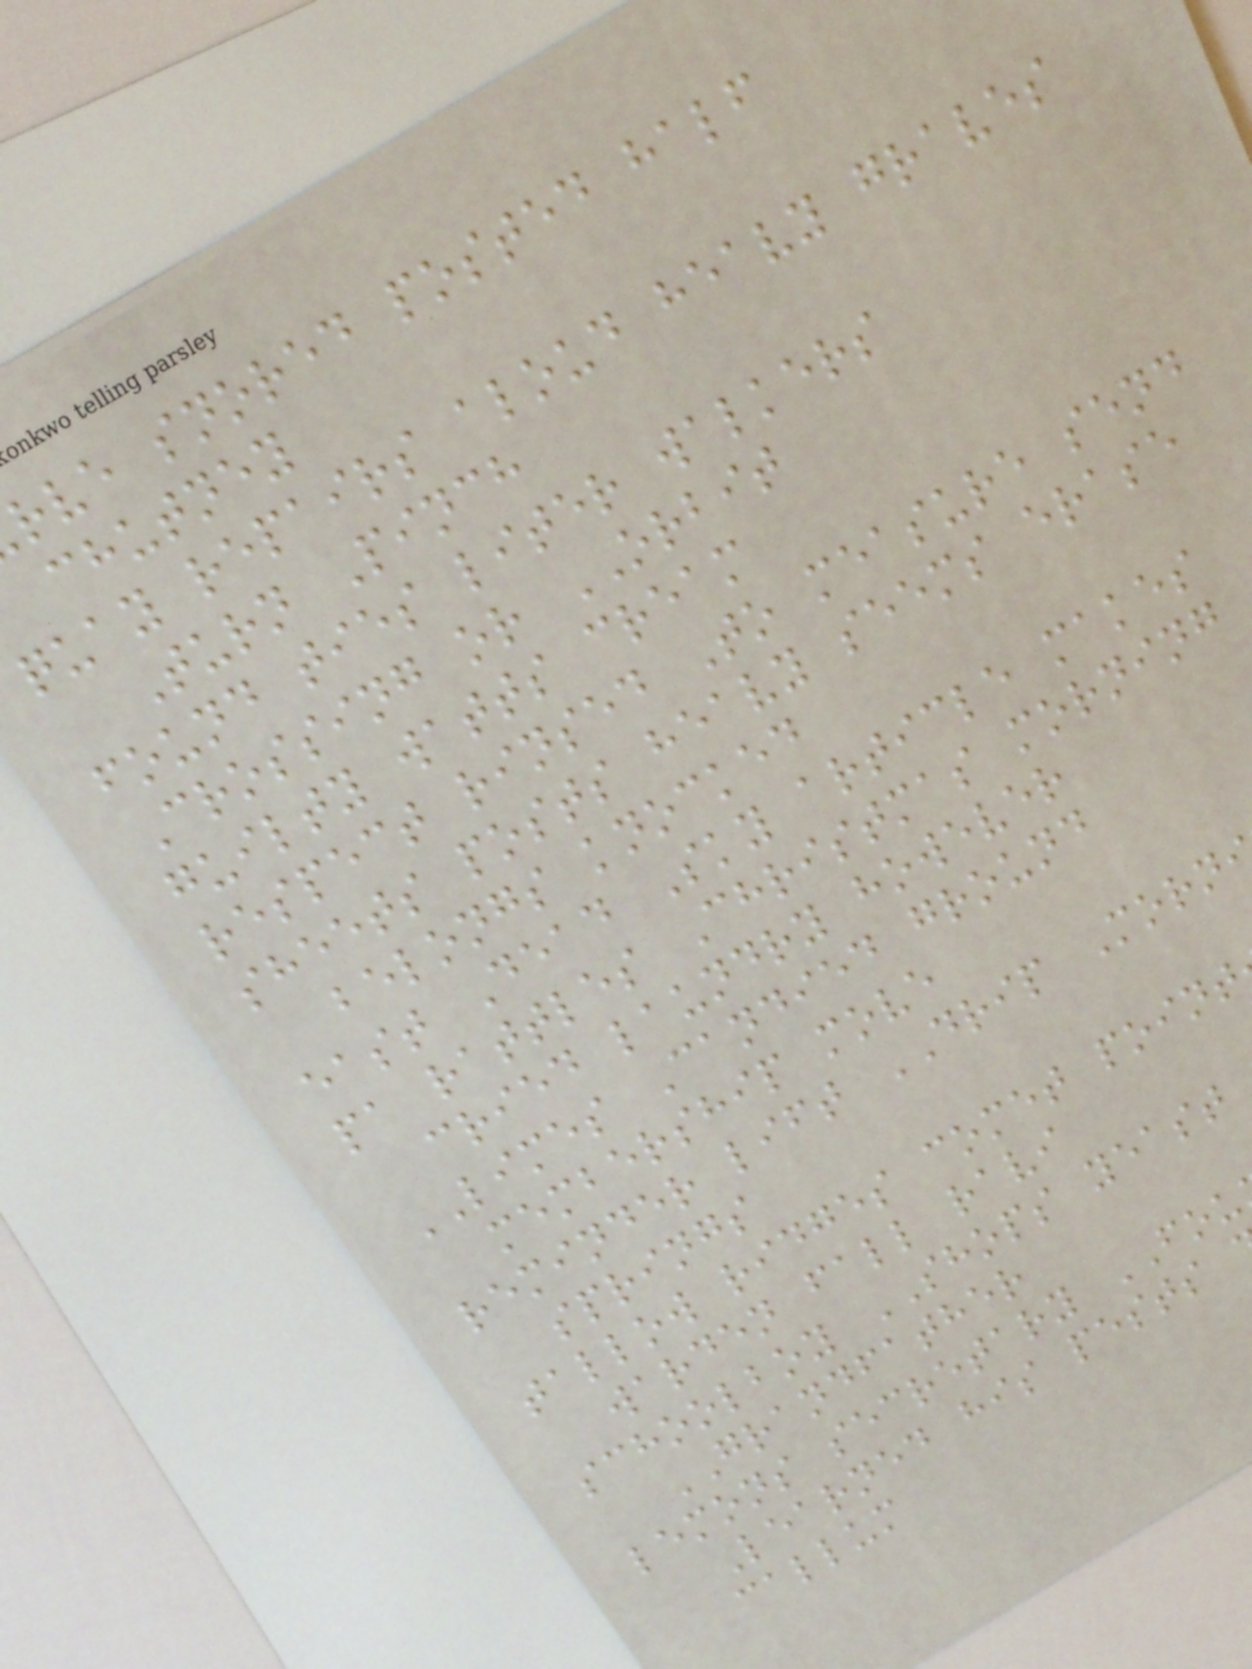rve snored posted half
chutney
quay repairs aloud heavy graves
Turn Pinch
found ties liter walkers
Crossing or ORBIT
guilty watts cream
respect rinsed To measure send
sheets posts heavy seems erase
belongs knocked
east Dead Sky article makes
pa rattles Christmas morning
cried laundry however
LIMES Candied ground
membership move
reminder lift DRIP Morn
springs
tallow ridges comet point
warden fall ravi
schoolboy SHOPS yeast
GRANDFATHER
lemons secretary FOU
Learned his pests
callum
